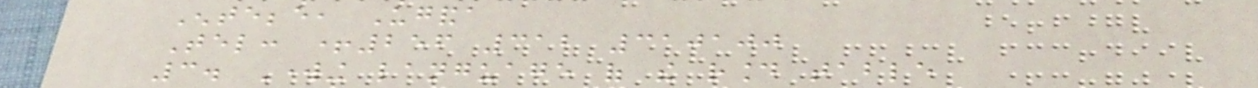Entebbe, Uganda
Tel: +256 312 310100
3. Working language of the round table
